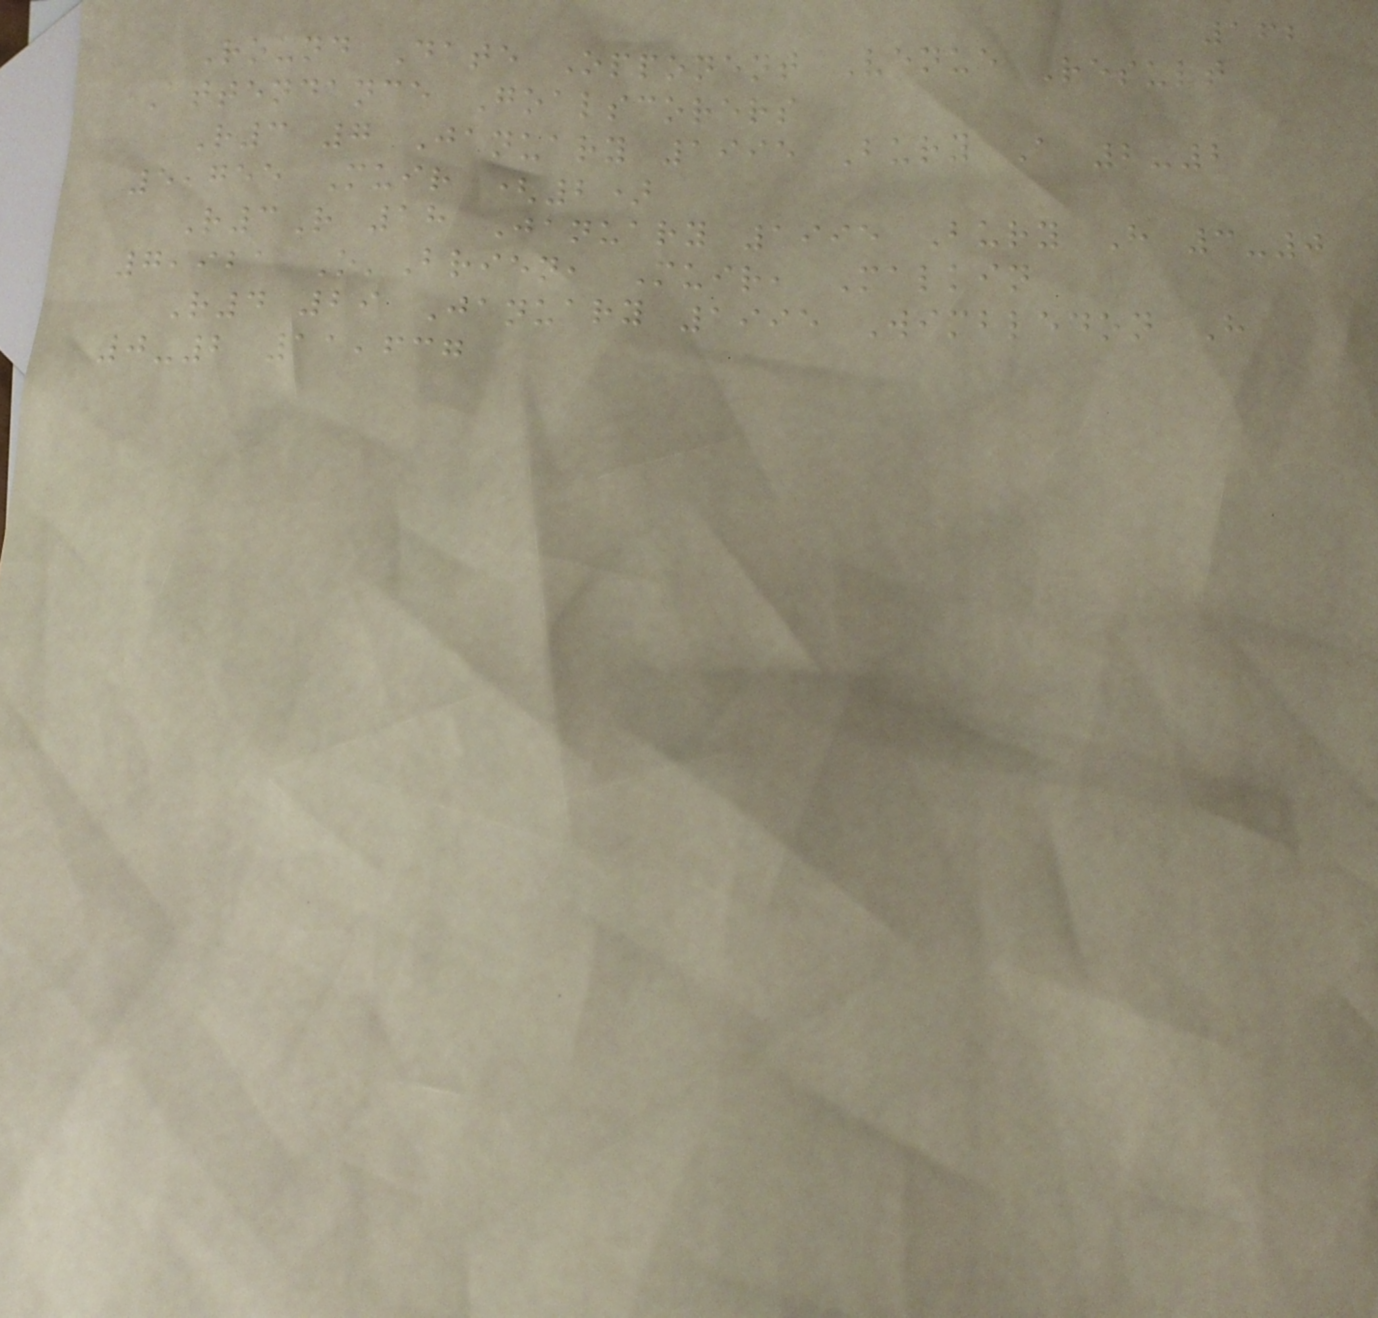162
Round Date Opponent Venue Result
Attendance Goalscorers
R3 7 January 1995 Bury A 2-2
5,755 Muir (2)
R3R 18 January 1995 Bury H 3-0
7,921 O'Brien, Muir, Malkin
R4 29 January 1995 Wimbledon H
0-2 11,637
